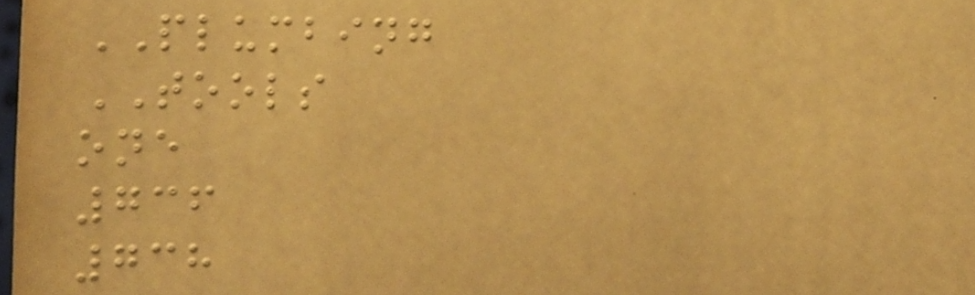PLUMBING
TOOLS
one
736
738
